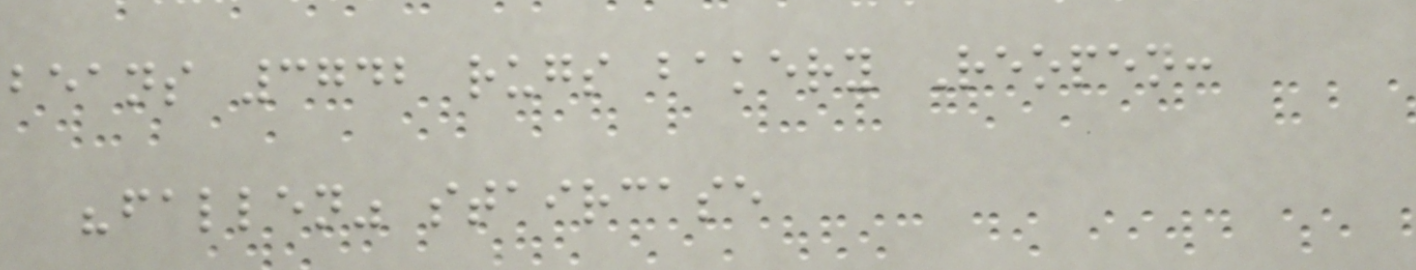beans 3742 rugs bakery Reopen:
"fallen" staircase
